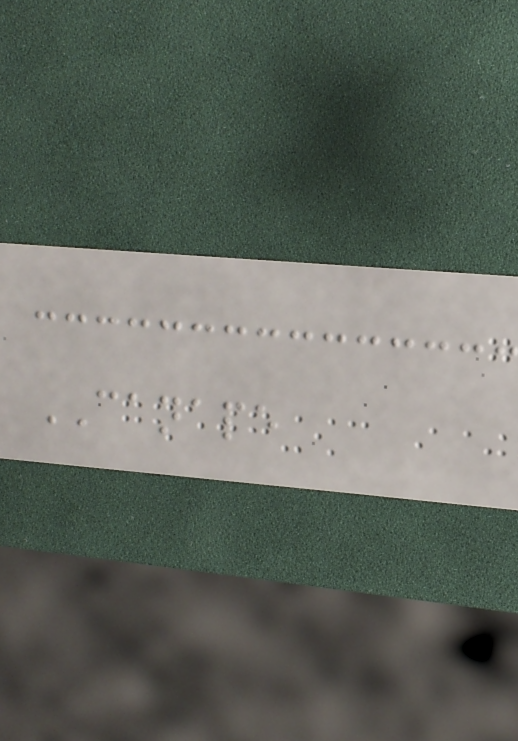CANAPE
